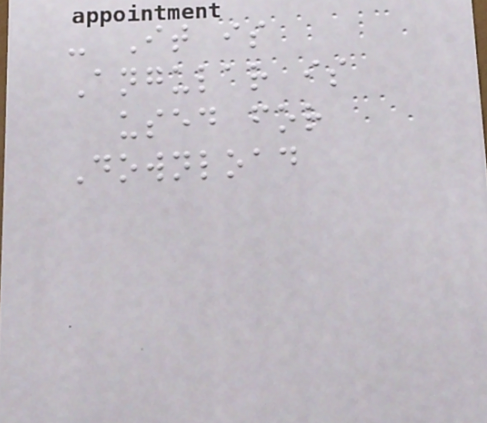- It is
Angular is
used for
Download
